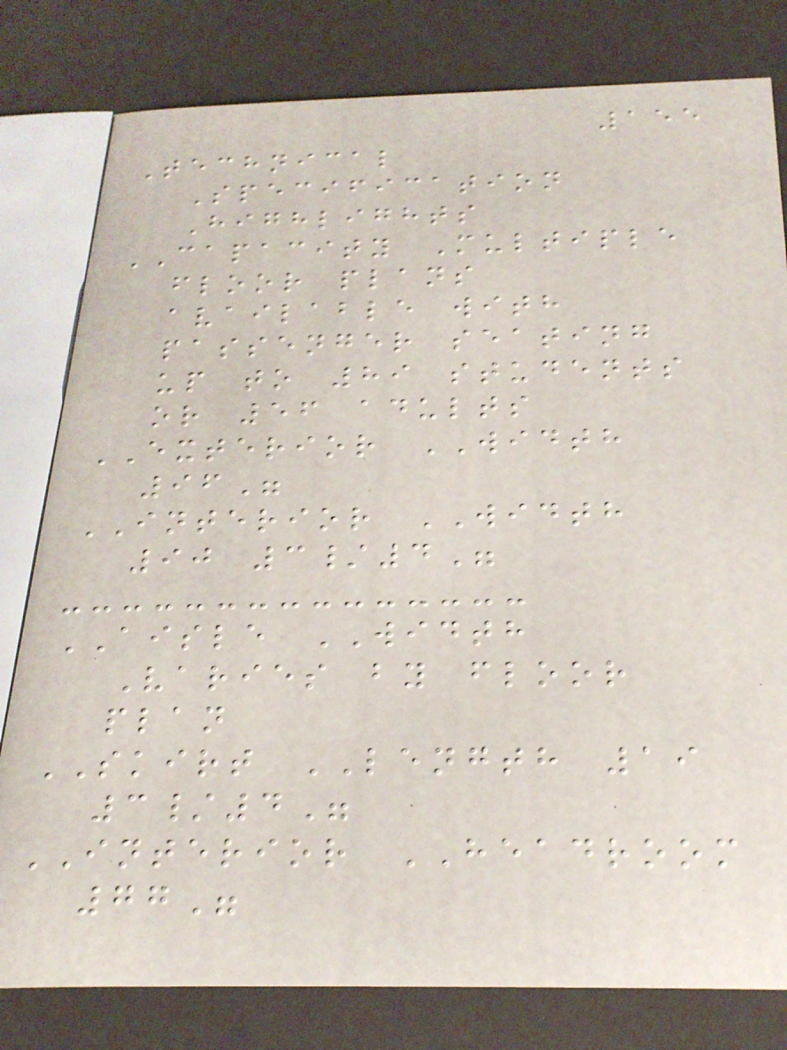155
Technical
Specification
Highlights
CAPACITY Multiple
floor plans
available with
passenger seating
up to 89 students
or 56 adults
EXTERIOR WIDTH
96"
INTERIOR WIDTH
90 3/4"
AISLE WIDTH
Varies by floor
plan
SKIRT LENGTH 19
3/4"
INTERIOR HEADROOM
77"
